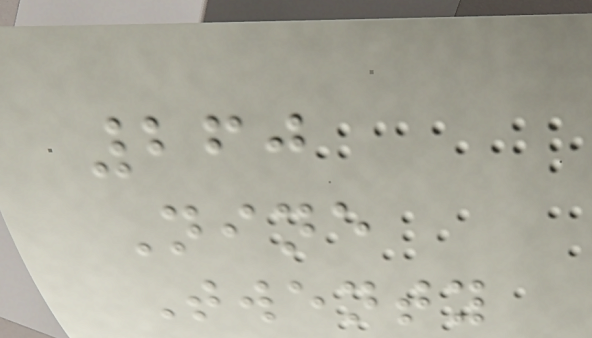260
Nine
Twenty
